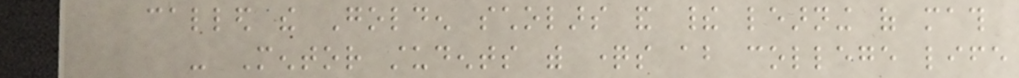called the Golden scholars and their learning of math
- Mentor students with questions about college life
